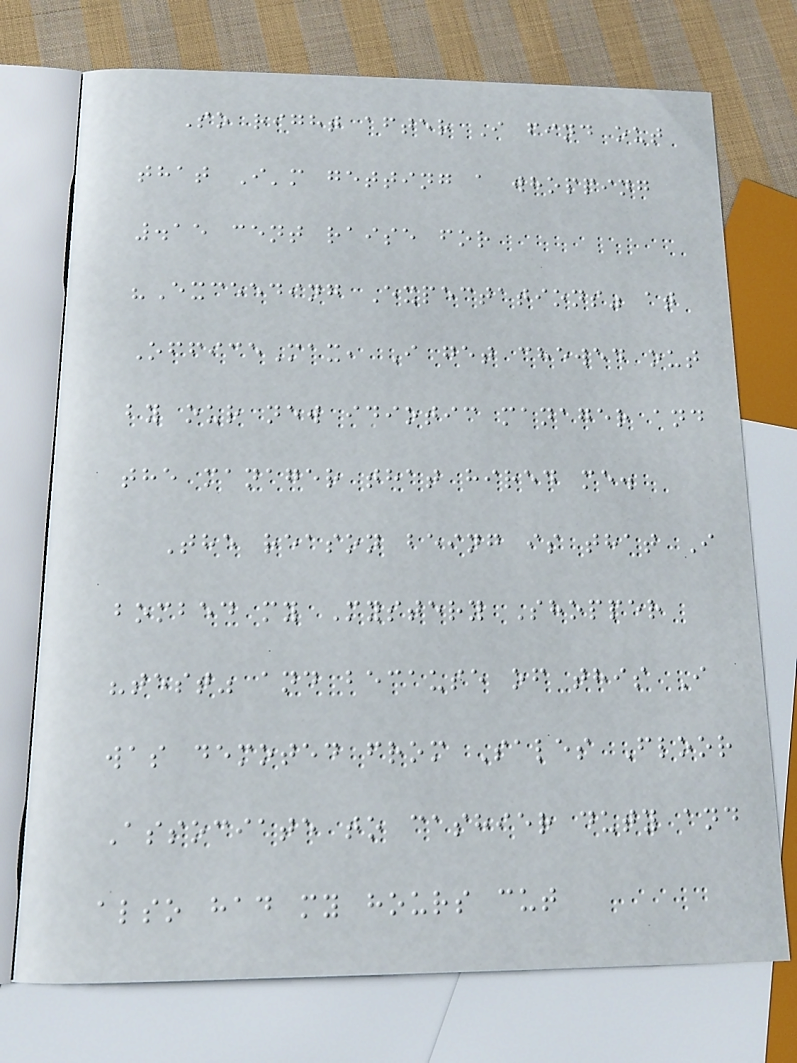So right after I find out
that I'm getting a whopping
.15 cent raise for
"Exceeding Expectations" at
OfficeMax, I get chewed out
by our new idiotic manager and
the manager that hired me.
The reason being is that I
bombed my Mystery Shopper
"test" and because of this I
was demoted from Sales Floor
Associate to cashier duty and
also had my hours cut
